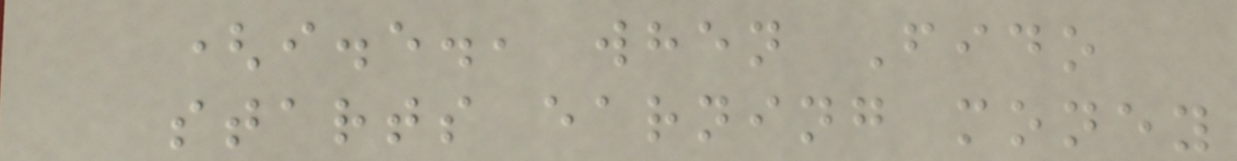(i.e., when Fido
starts earning money
